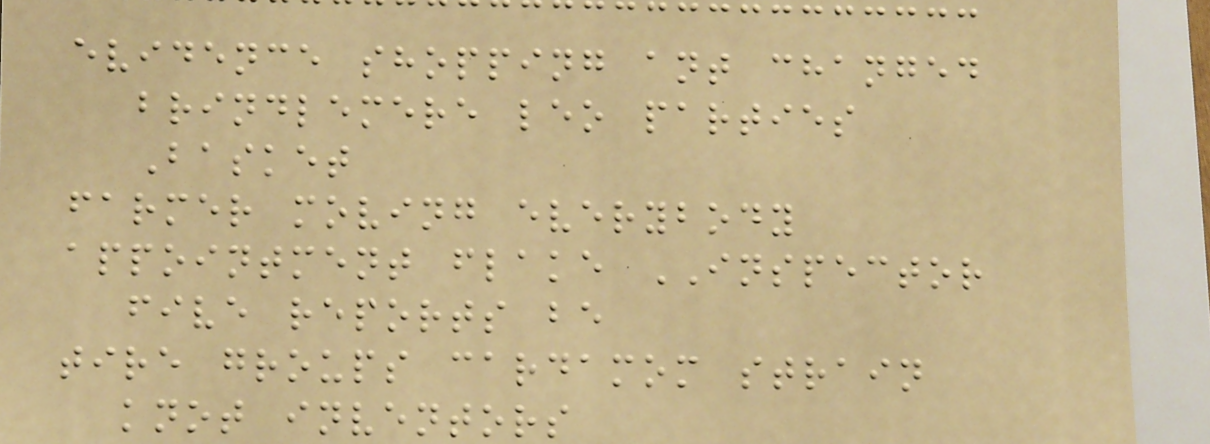evidence shopping ant changed
brindlemere leo parties
Basket
farmer moving everybody
appointment flake INSPECTOR
five reports be
tire groups cardamom strain
knot inventors
